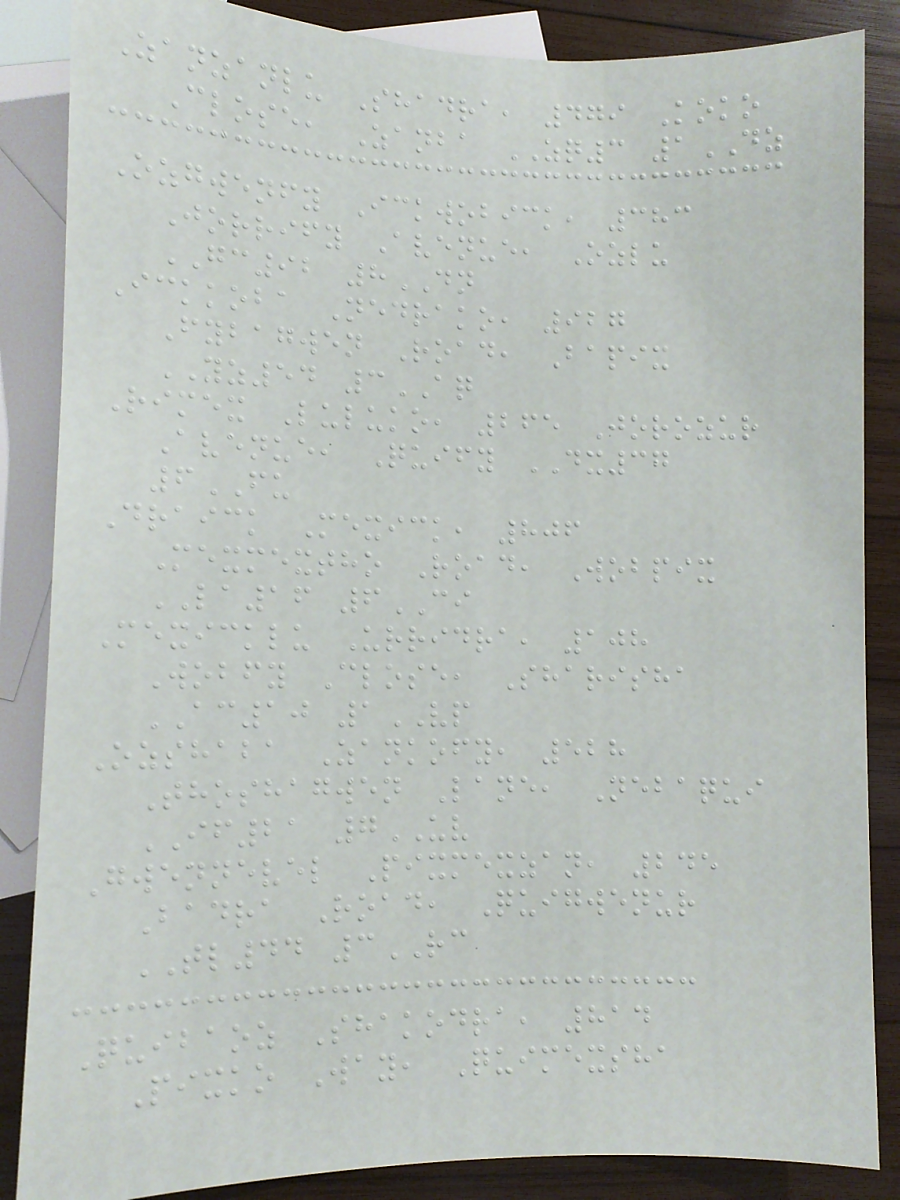Zanzanlu Shadra, 479 Koko
Close, Zanba ZQ3 1DZ
Ozgwenfy Ickwobick, 383
Jorrify Avenue, Ozlu
GC92 8DN
Ickkoba Nedrako, 927
Fybagwen Road, Bapix
YZ54 3AQ
Rimex Luluko, 265 Jorozur
Avenue, Quify DX37
6FU
Draick Mexick, 806
Mexmextho Road, Wobpix
LA16 6CI
Mexicklu Urridra, 108
Wobfy Close, Sharisha
AC10 1VP
Ozshaba Zankofy, 528
Thoshagwen Lane, Nebaqui
IF21 7UV
Gwennevel Pixmexzan, 245
Badra Road, Quigwenur
TL44 3RC
Quibaoz Shakodra, 814
Pixko Way, Quimexsha
